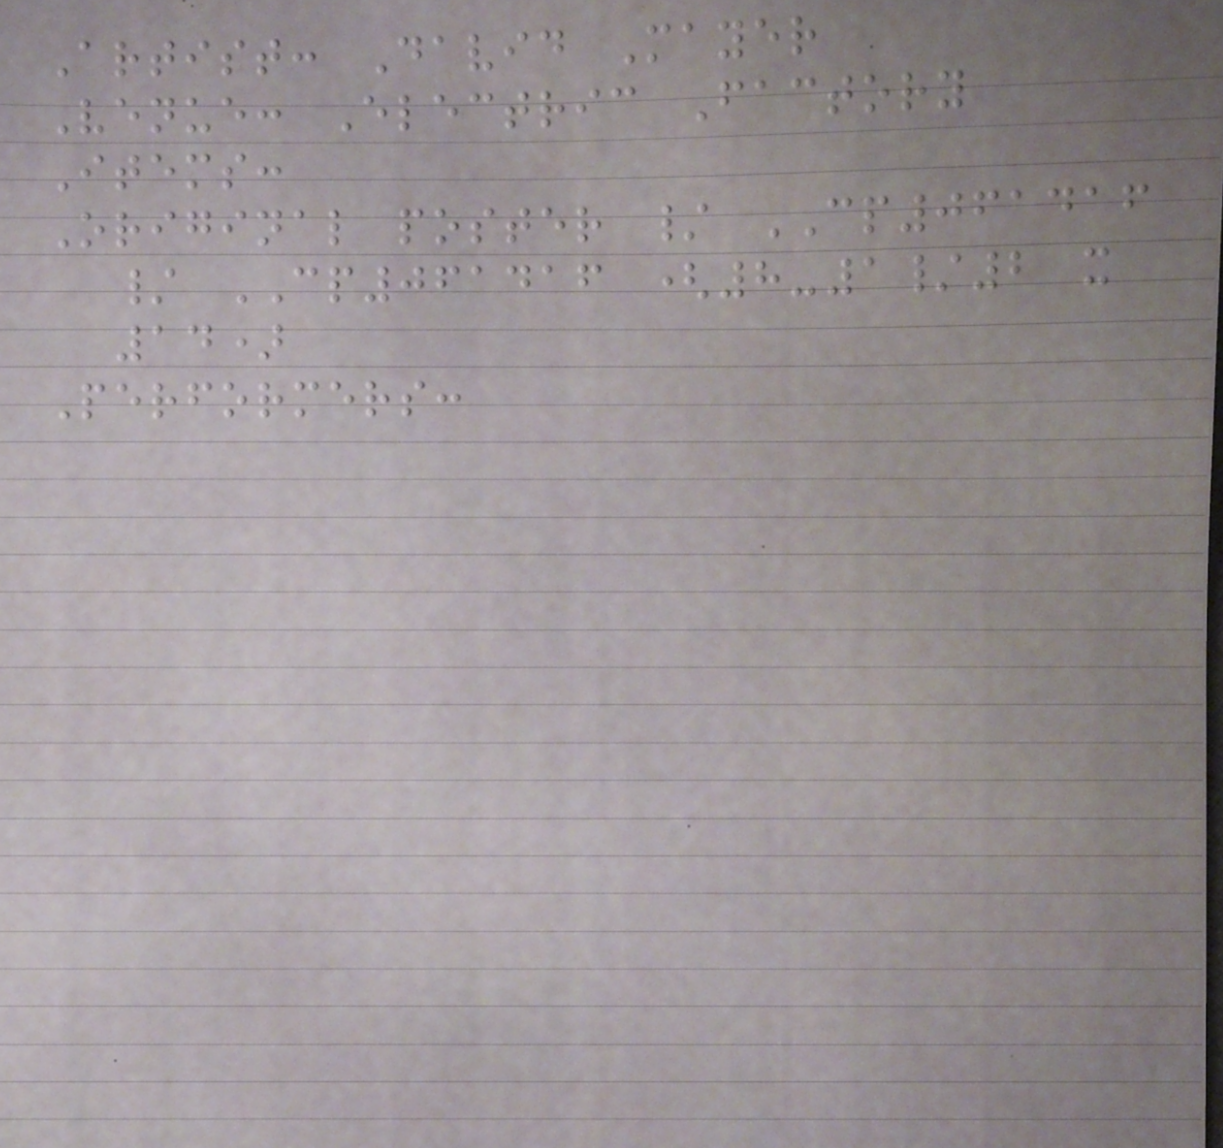Artist: David Mayer
Venue: Electric Factory
Items:
Original poster / CP061416
/ CP061416 (8-1/2 x
14)
Performers:
